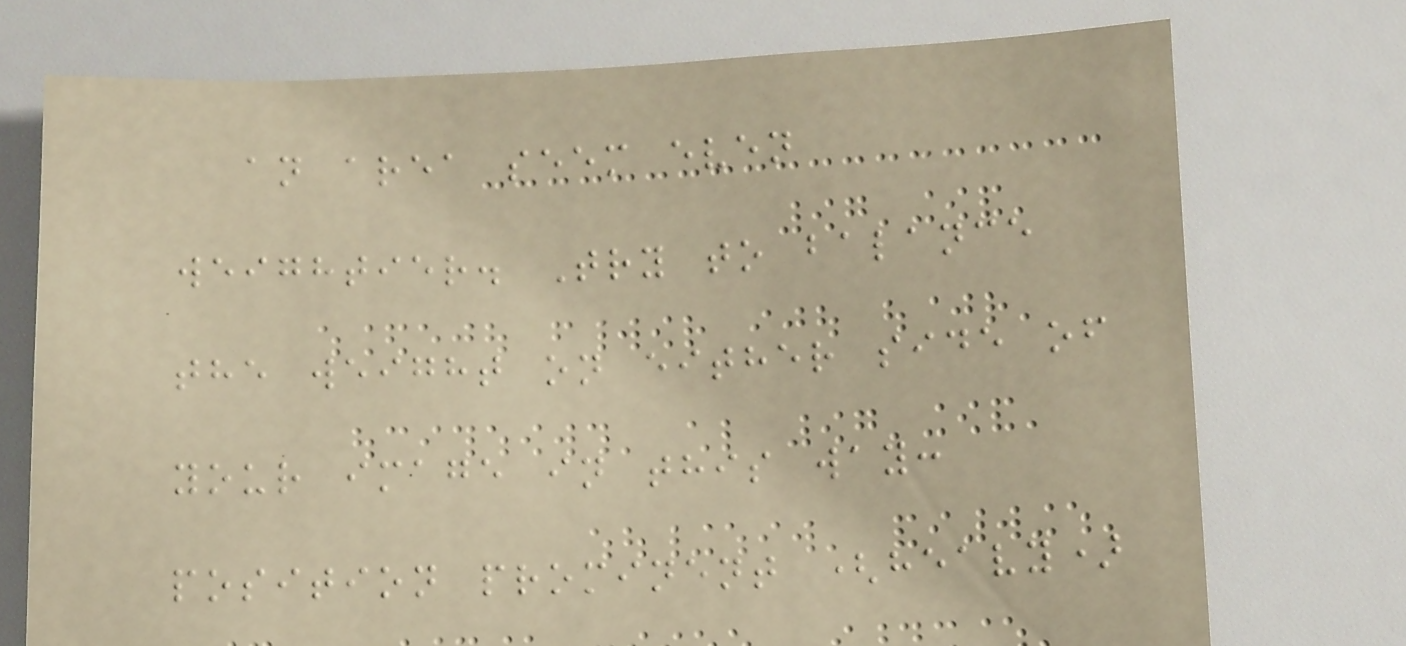an area seem even
weightier. Try to balance
the weight on either side of
your image in this way:
position prominent (heavy)
